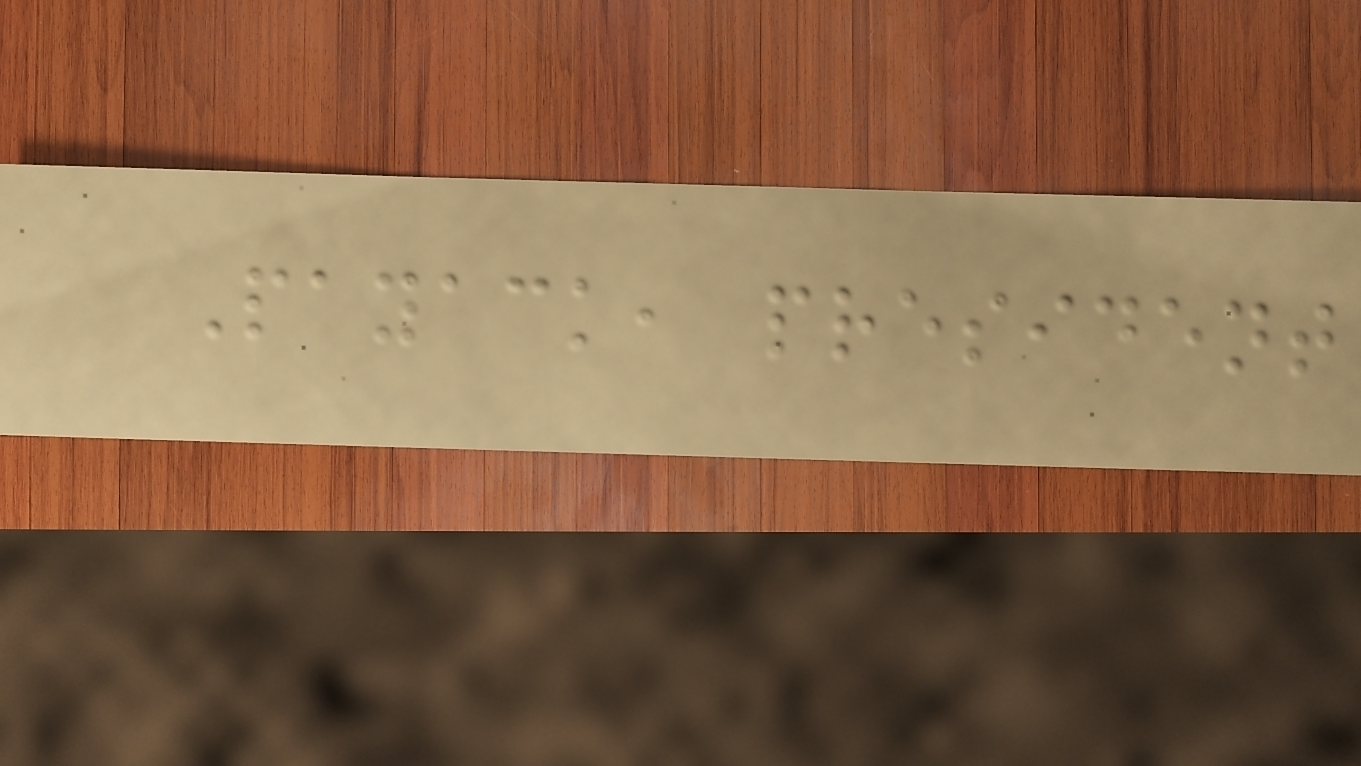Payack, president
